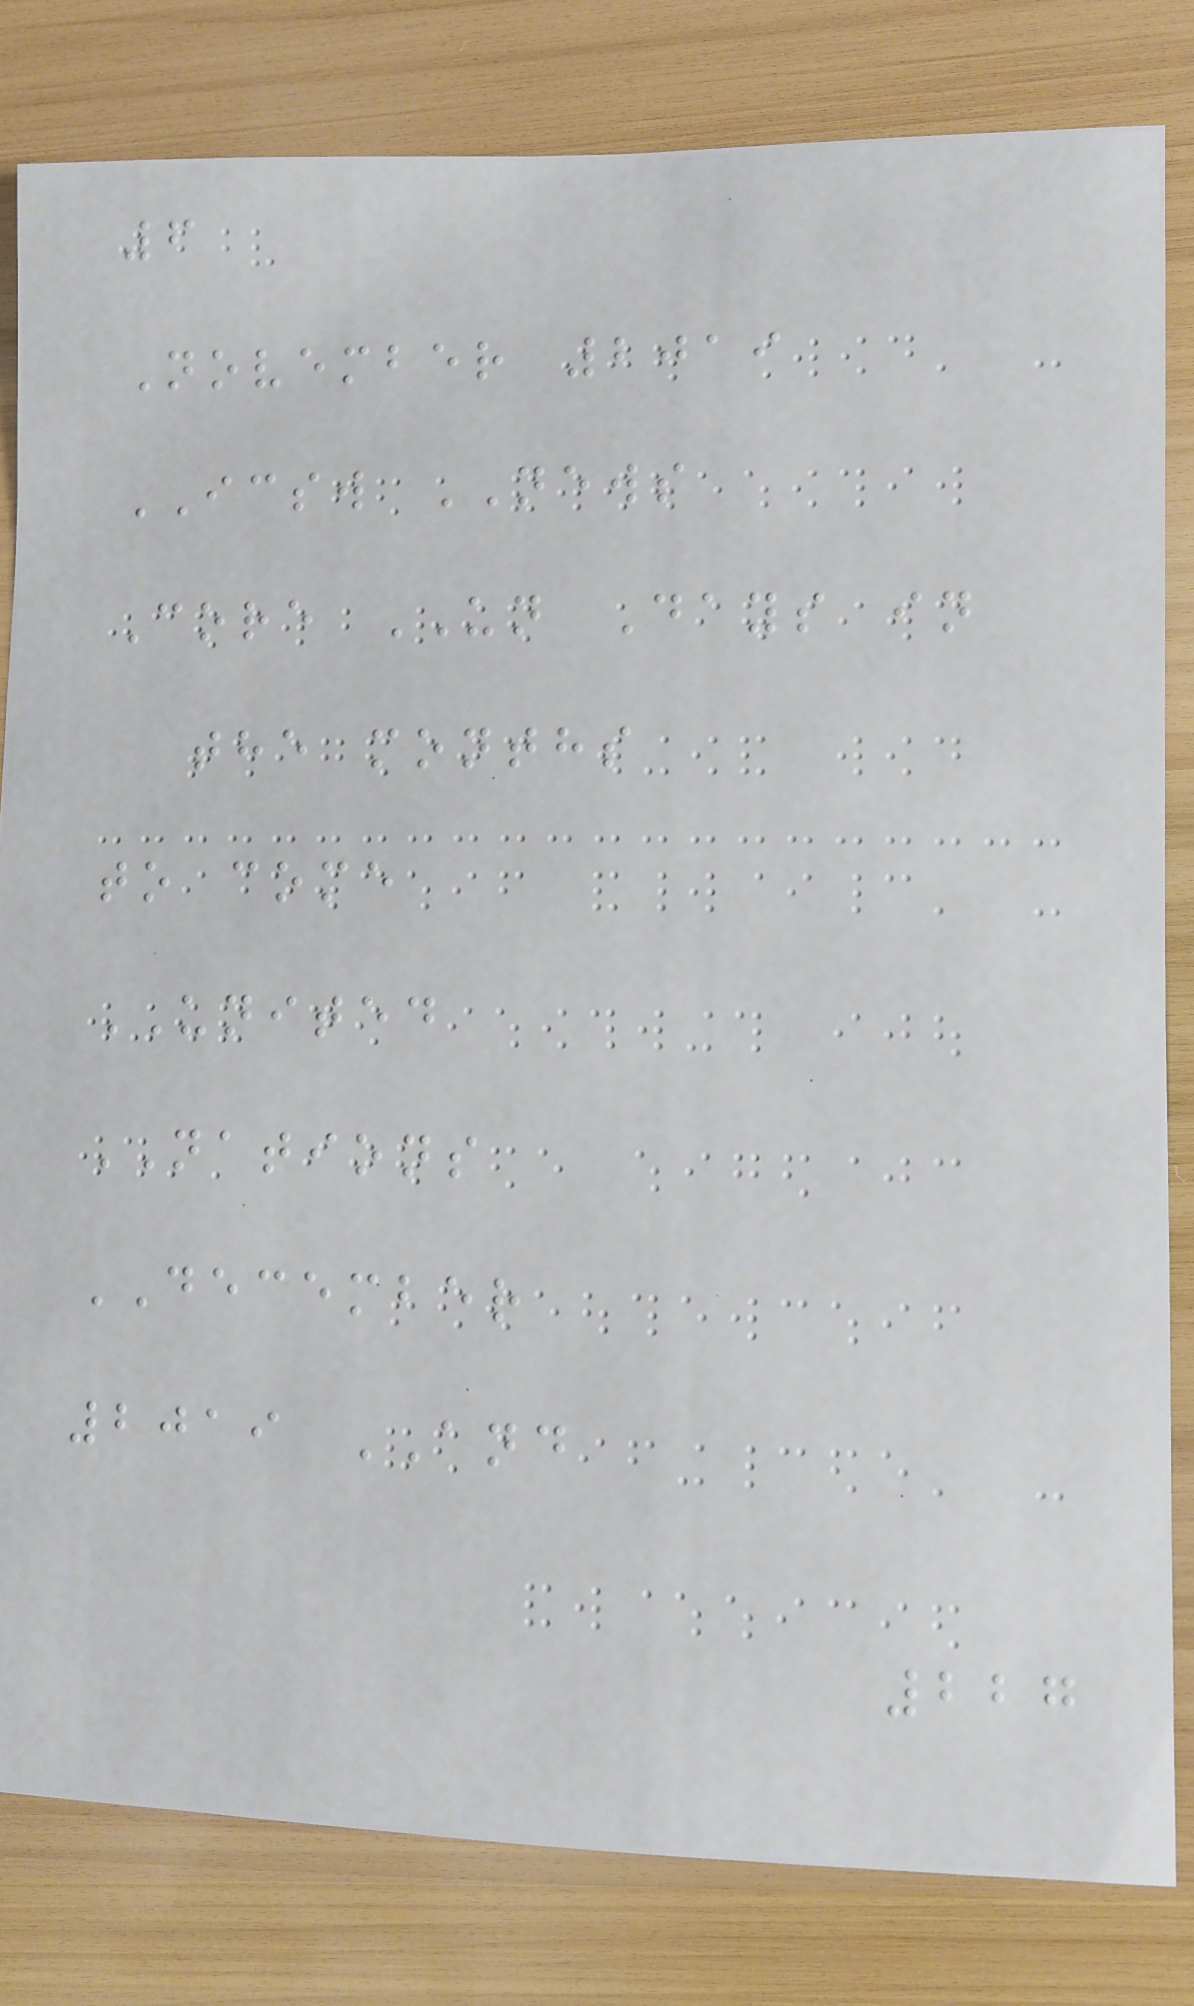6
November 2019
ICSW NEWS
Core UN Days in
the months
to come
UNITED
NATIONS
DECEMBER
2019 AND
227
